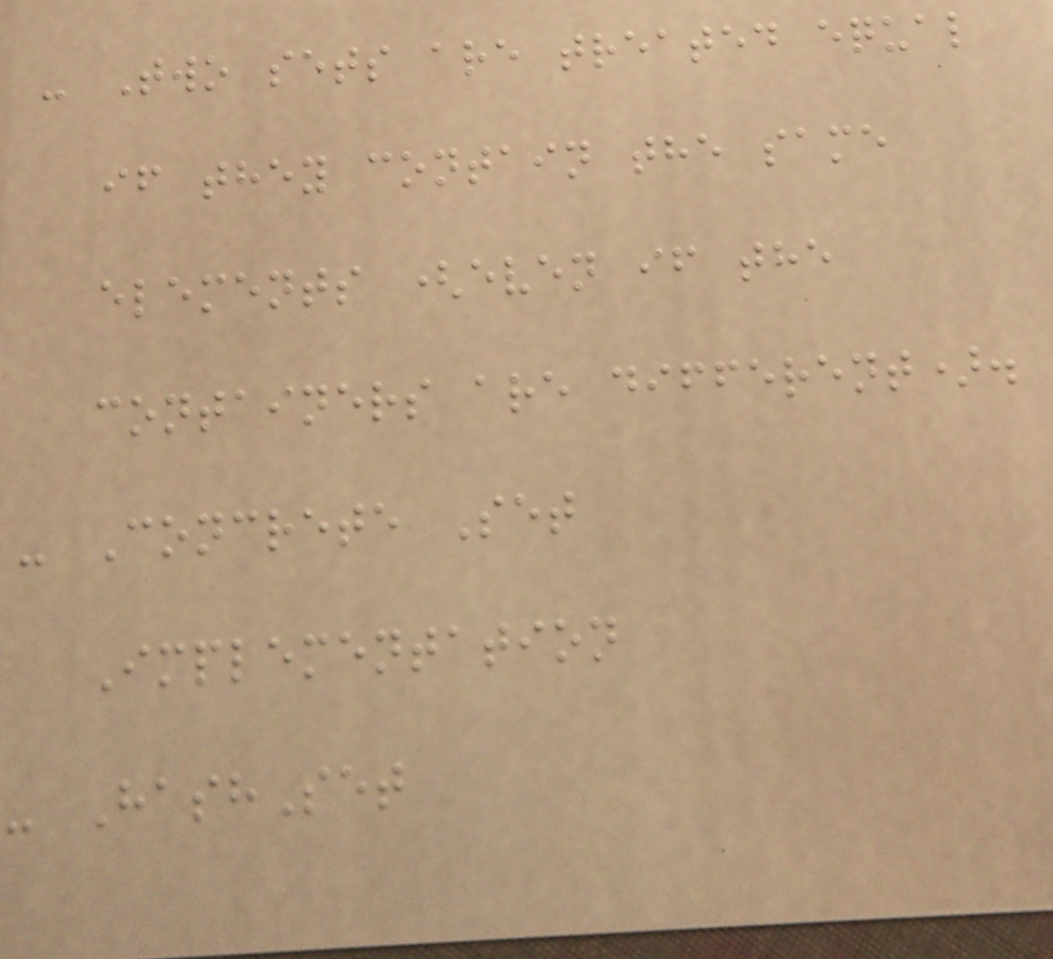- Two sets are treated equal
if they contain the same
elements (even if the
containers are different).
- Concrete Set
Implementation
- HashSet
